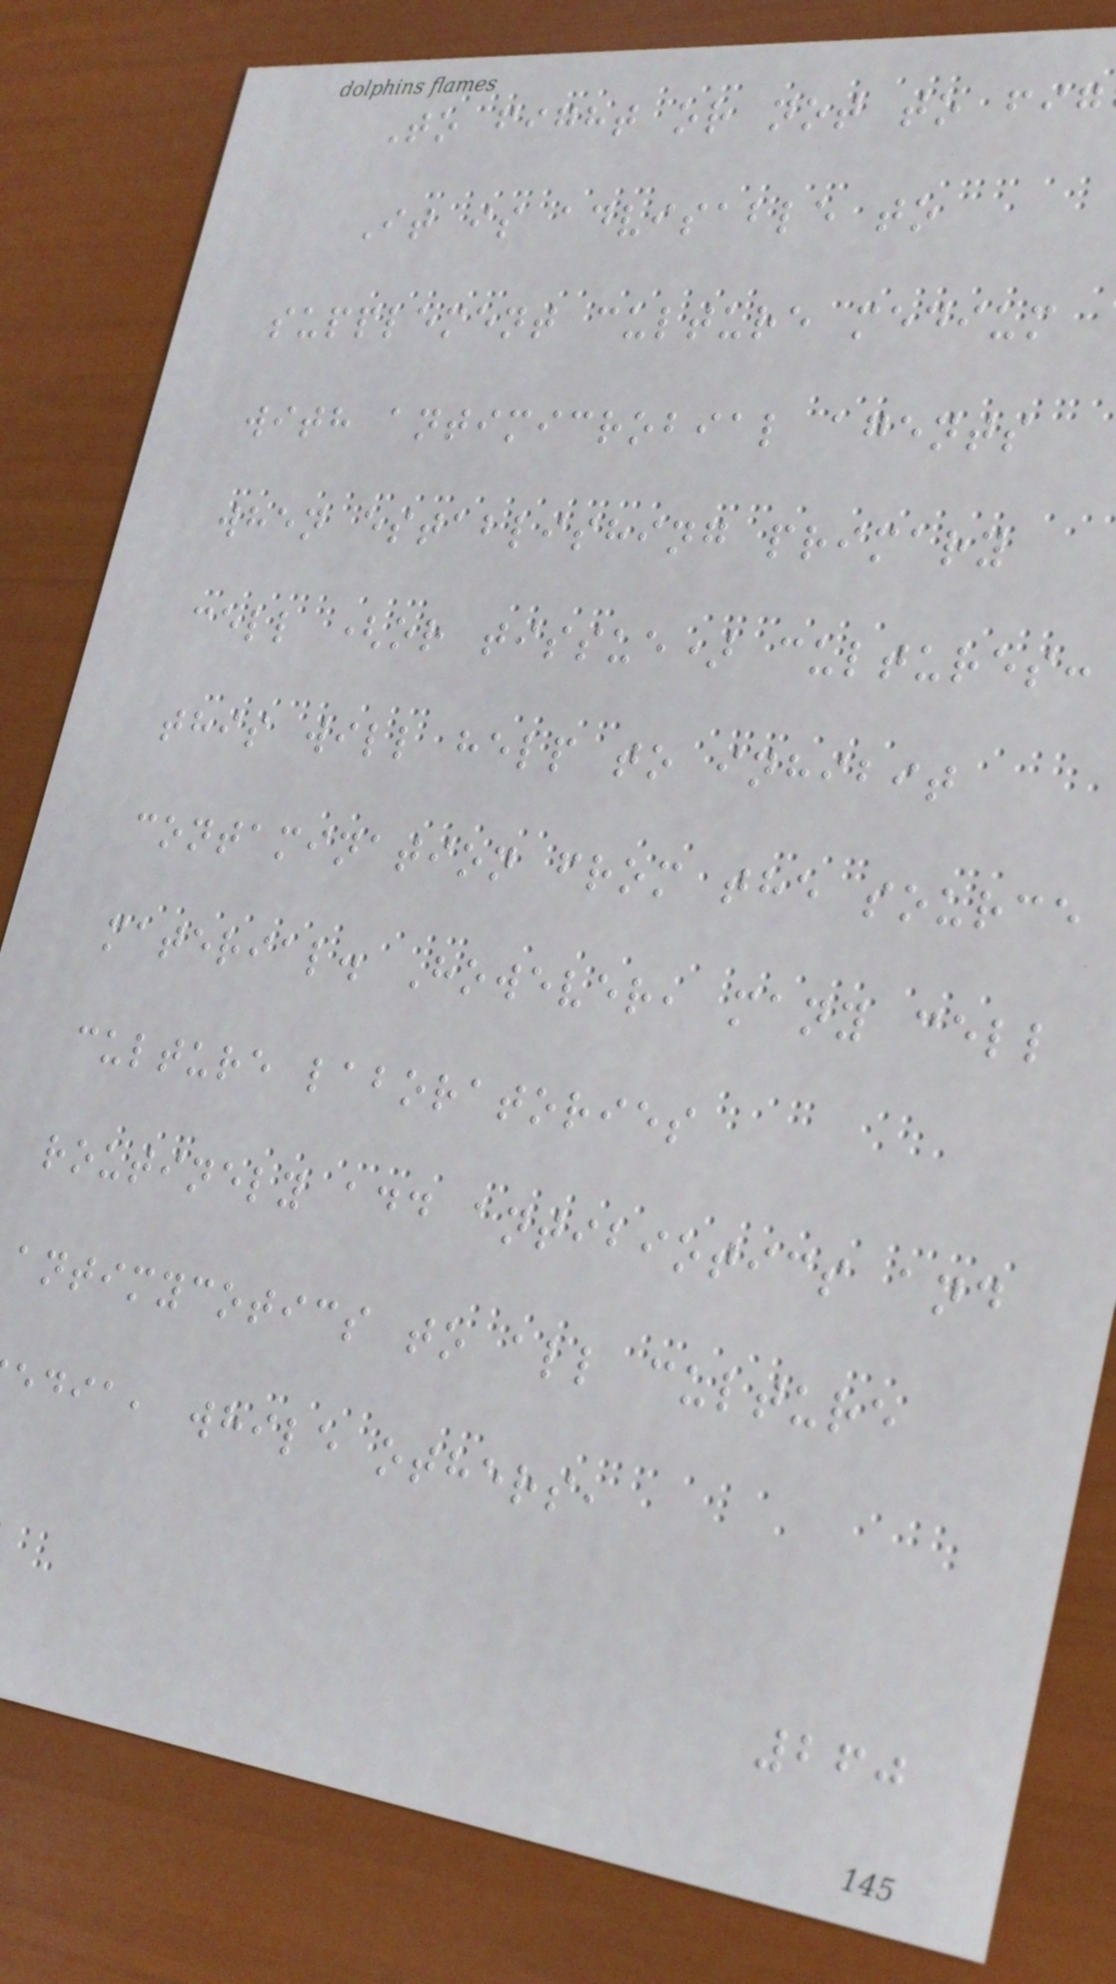To fight or not to fig
It is advisable to
supplement culture medium
with antimicrobial agents
when establishing primary
cell (or tissue) cultures:
this will help to inhibit
contamination from the source
material. However, many cell
culture laboratories
routinely add antibiotics and
antimycotics to all culture
edia, while others,
260
